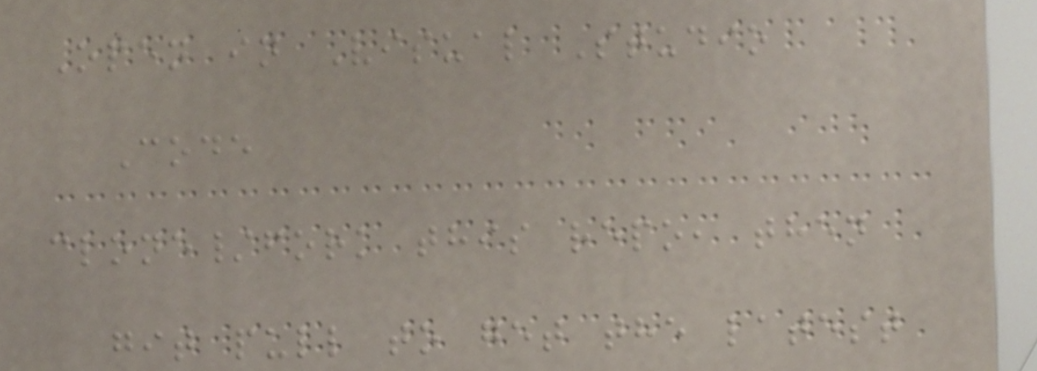Open in Visual Studio
Code
clone/fork this repo, then
git pull to get the latest
